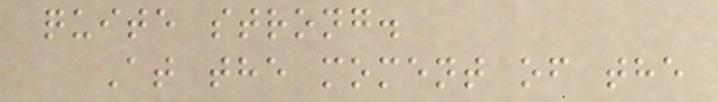quite strong.
At the moment of the
